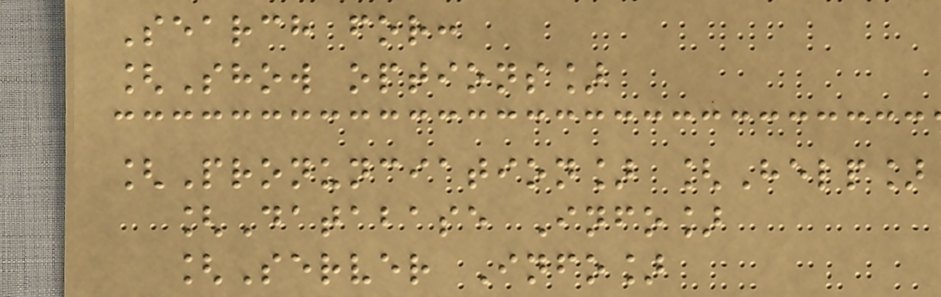Search for:
[Show options]
[Pronunciation] [Help]
[Database Info]
[Server Info]
